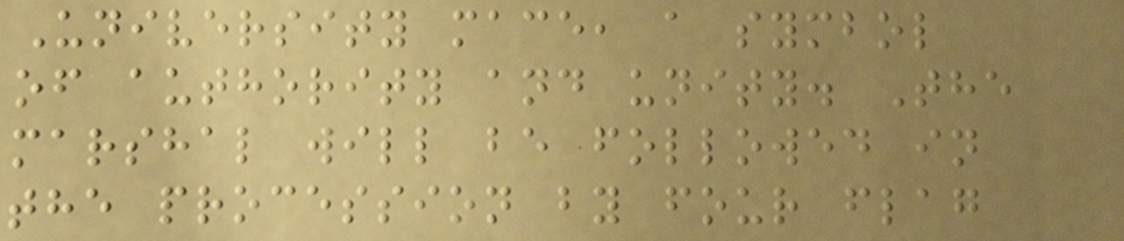University mace, a symbol
of authority and unity. The
marshal will be followed in
the procession by four flag
